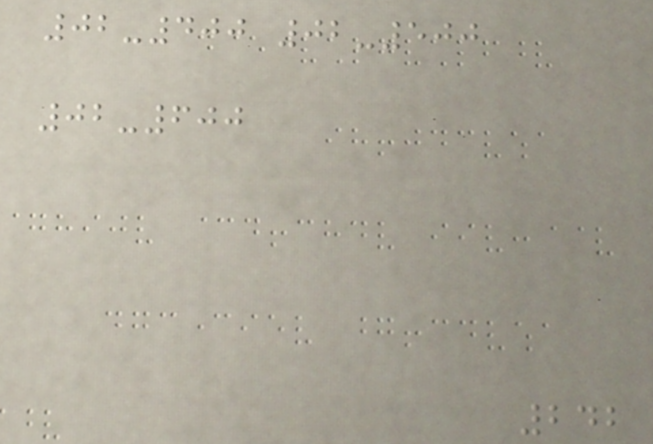02-400 02-500
02-600
242
